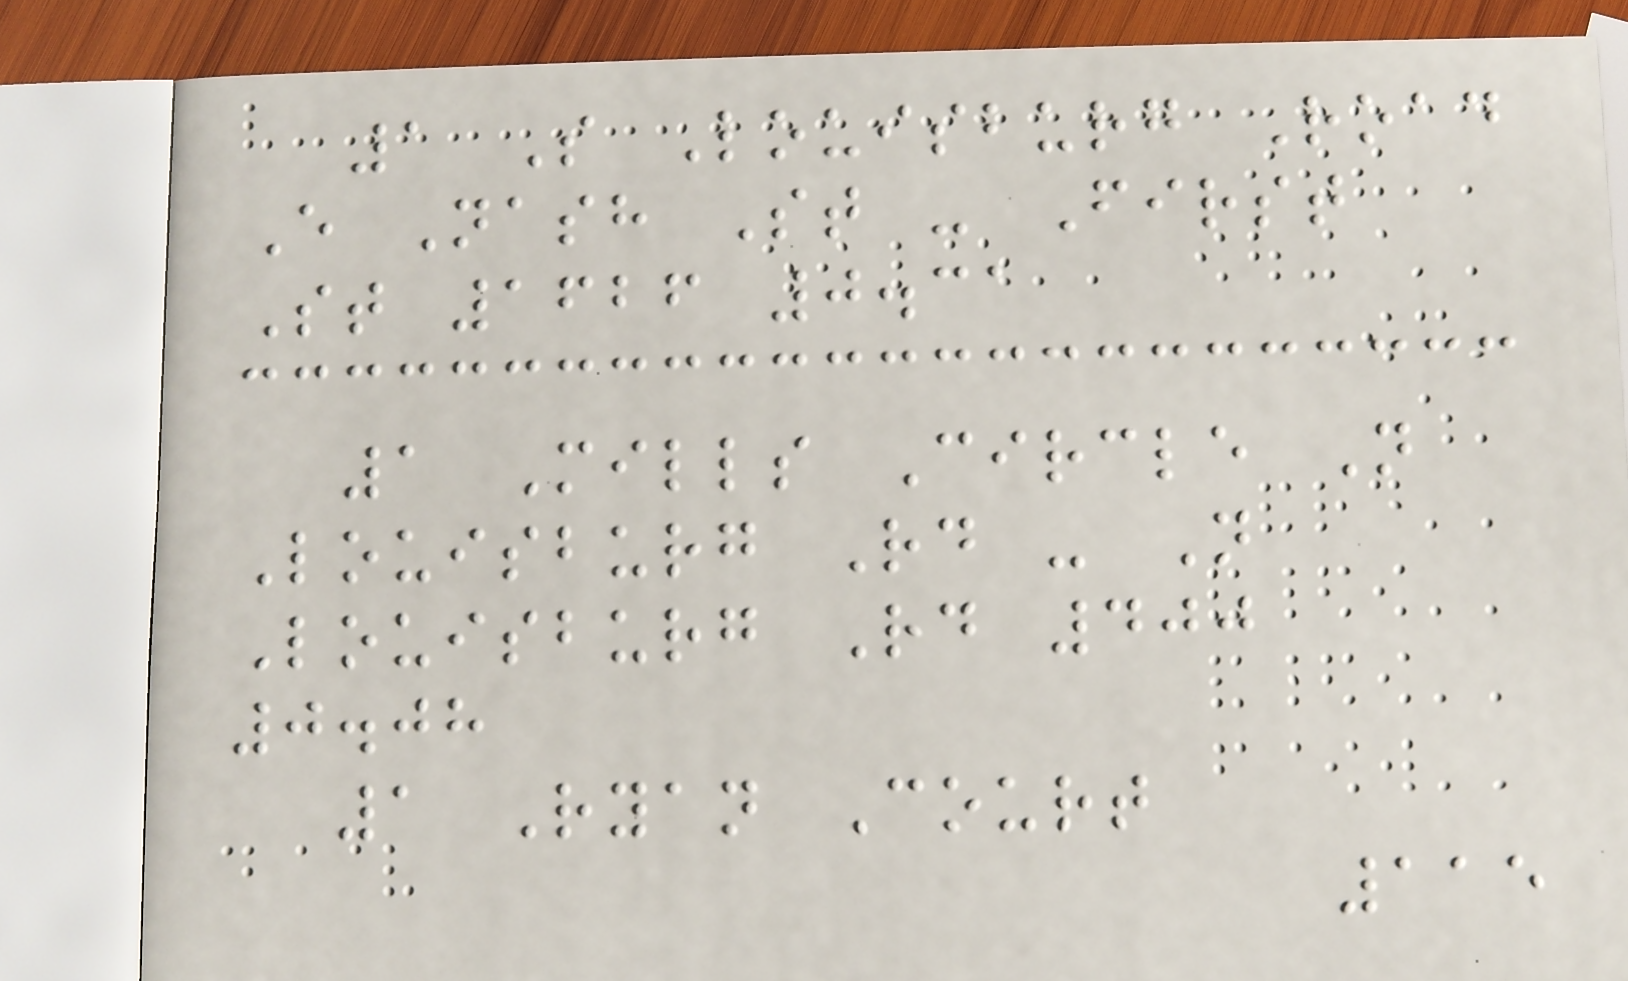1 S Louisburg Road
E Nash St - First
St 1626 0.31
1 Mills Circle N
Louisburg Rd - N
Louisburg Rd 400
0.08
1 Ryan Court
115
